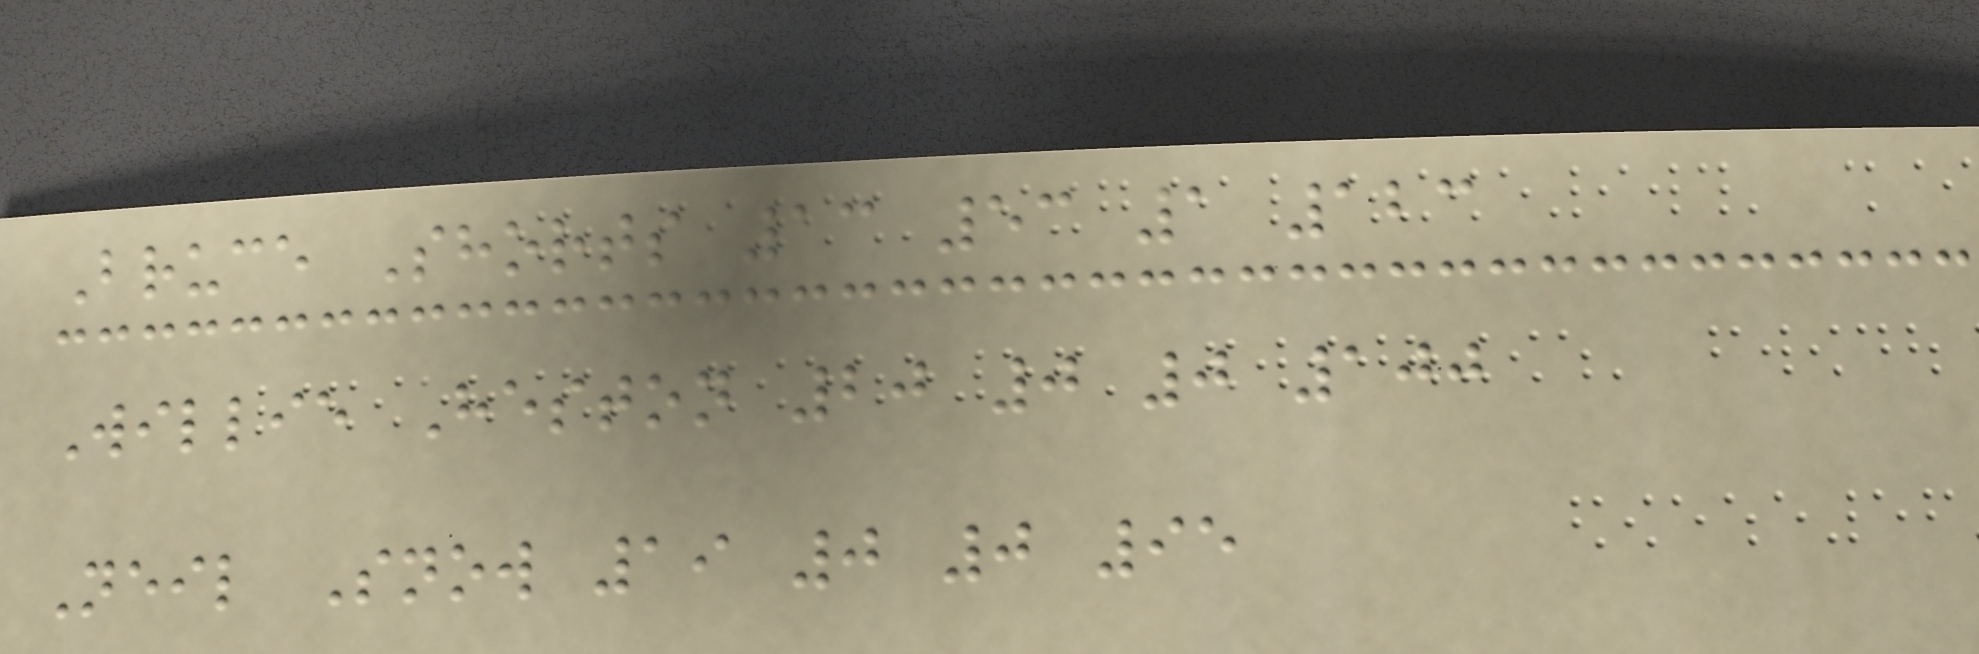Bruce Shorts 13 53 1 123
Willie Heston 20 0 0 100
Neil Snow 19 0 0 95
